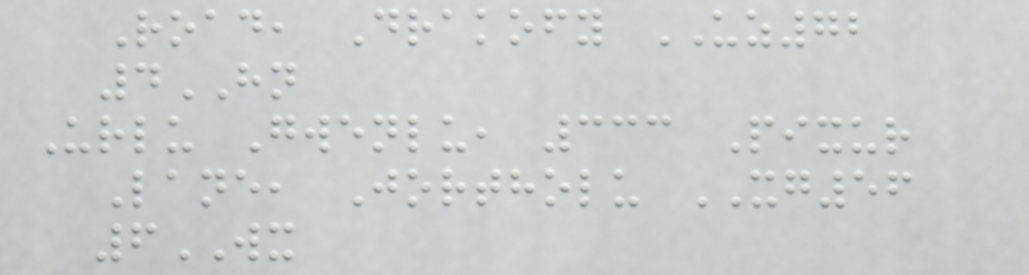Road, Drakofy UZ72
4HN
Urlu Gwenlu, 333 Pixur
Lane, Jortholu XG56
6WX
